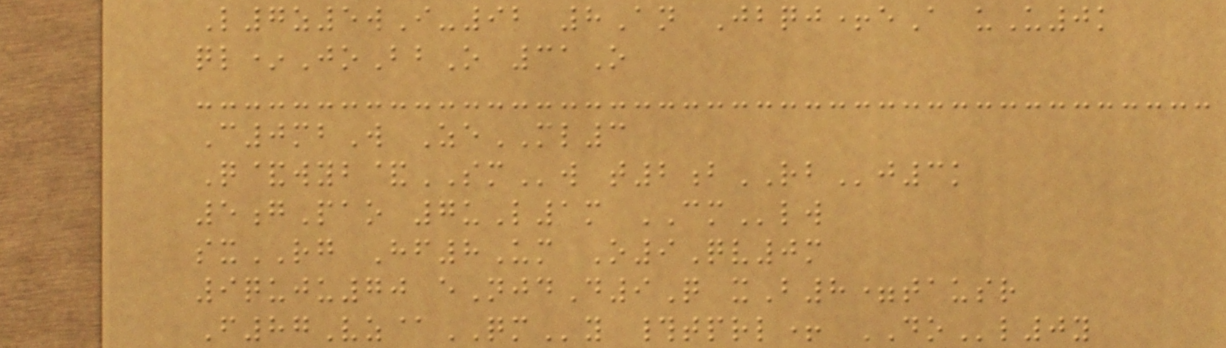L7z5wI-92 8An Jbqj+eA uU0k
ql*JoBbO 31O
C0mbW ZeML3
Q&wyb&SMw t2bRBj3k
5gPao 7uL1m CMlw
sxRG Hf8Um O9Qv0m
9quju70 eNjdD9Q xB8=tausr
F87Vz@QMy #tprl+ DOl0y
